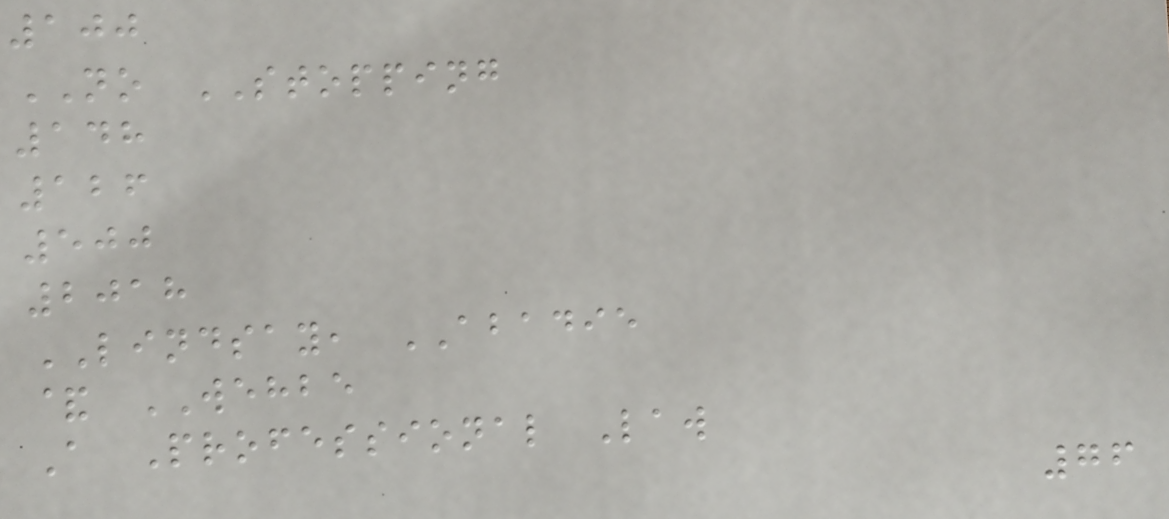100
NO STOPPING
148
126
500
2018
LINDSAY, ABADIE
& WEHBE
A Professional Law
76
